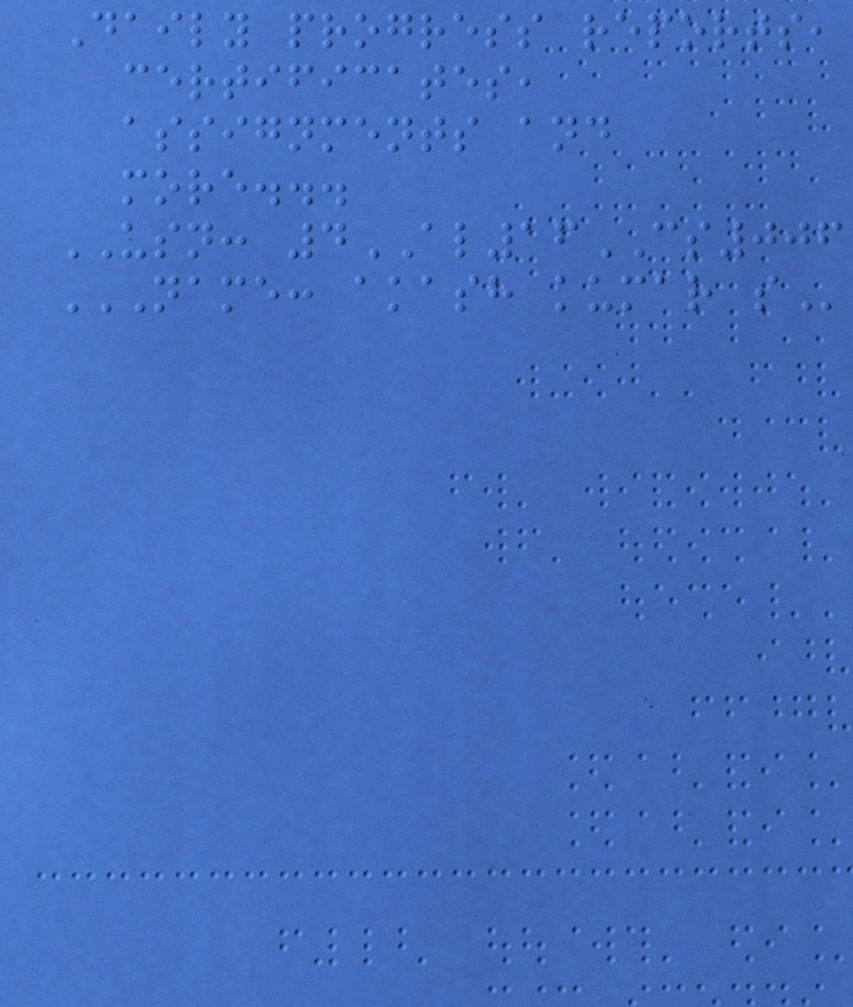Daily progress reports,
certificates,
assignments and
more...
USN: 4AL16CS006
NAME: AKASH KUMAR S
